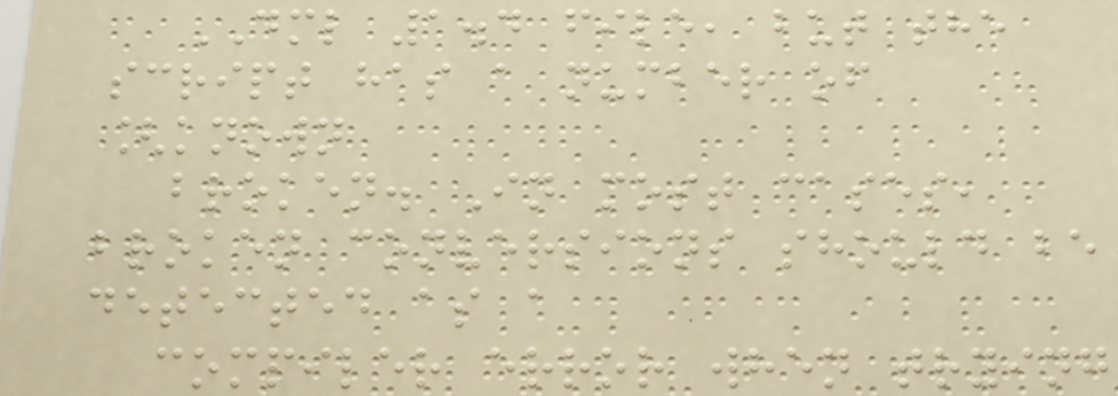DML 1.4 file, but the
script has a number of
[known
broken. In most cases,
broken conversions should be
detected as a
compiler error when trying
